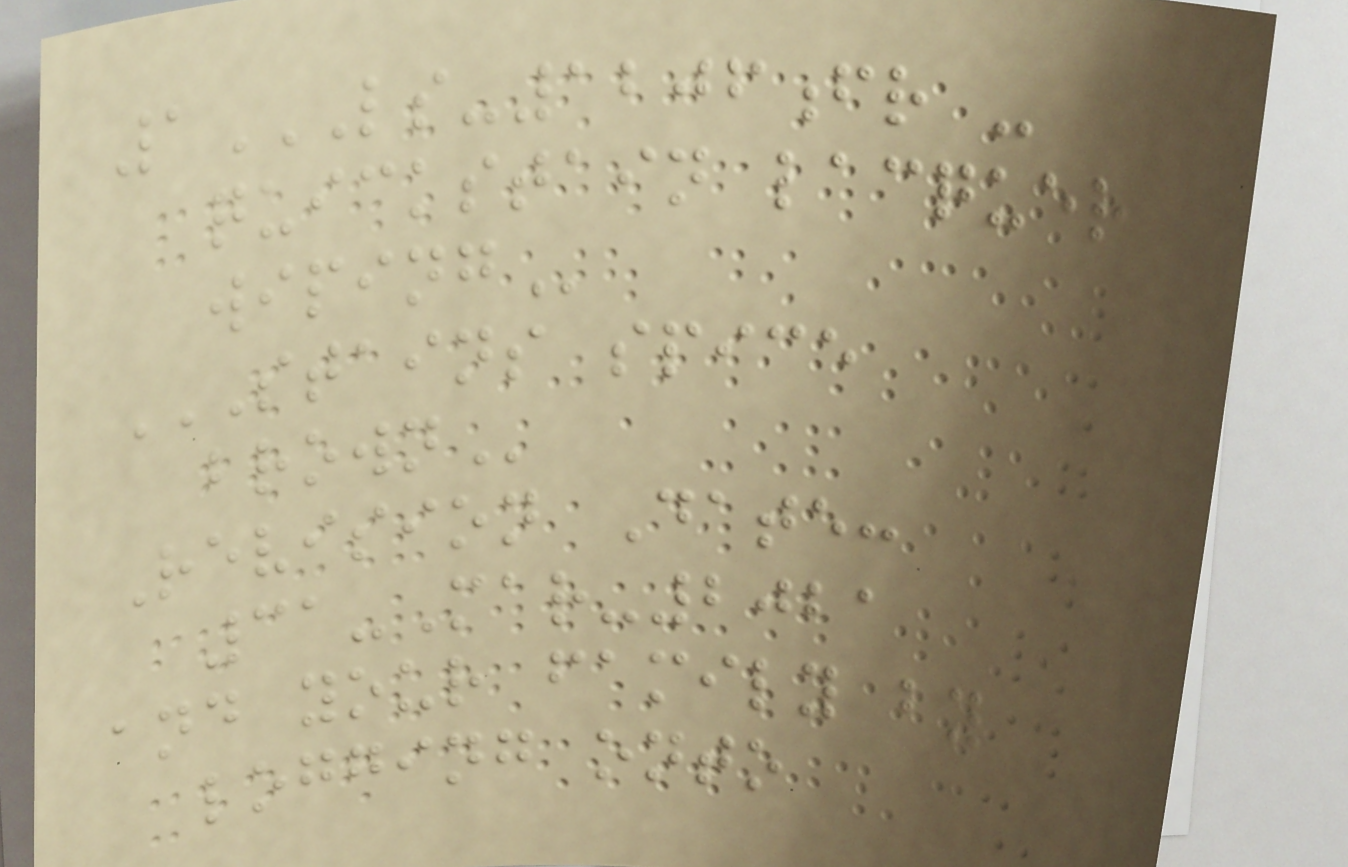1LS-1206FR -
QUICKSTAIN LACQUER
WIPING
STAINS SPICE
BROWN
Revision Date:
31-Mar-2021
and your family by
logging onto
